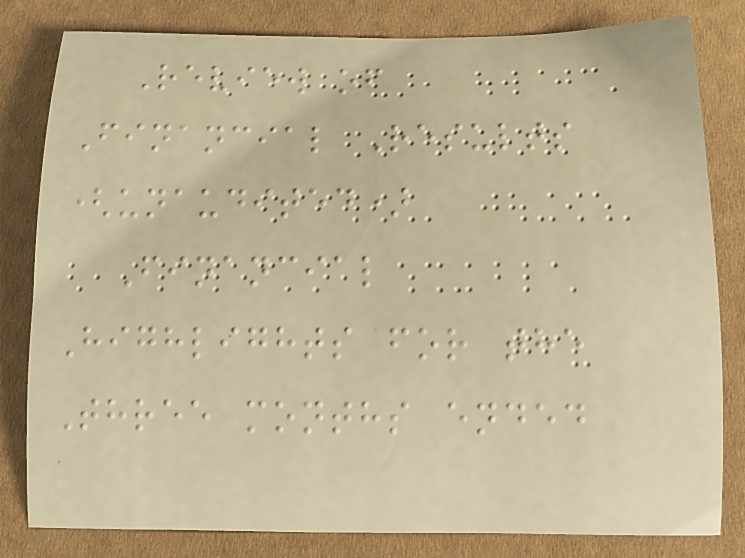Review of
Financial Results
(unaudited)
Financial
Highlights for the
Three months ended
